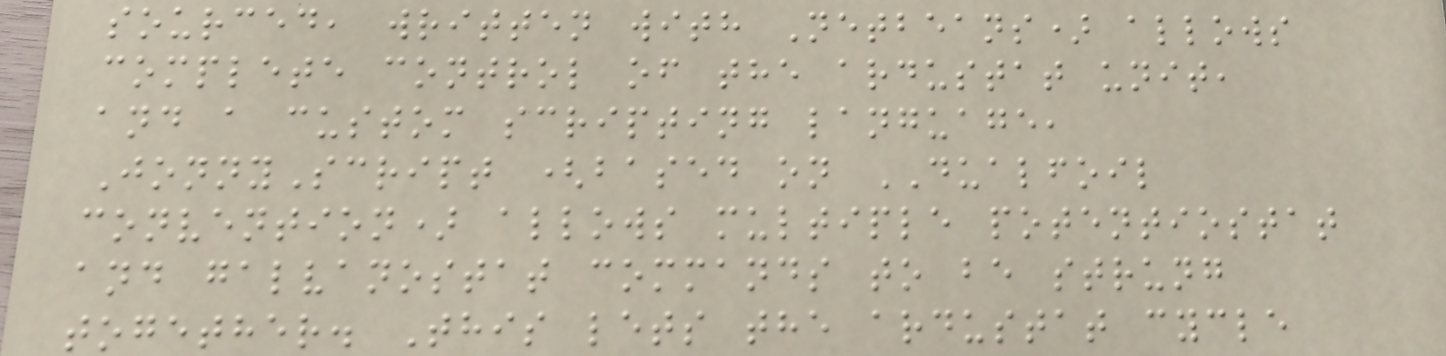sourced, written with Netbeans) allows
complete control of the ardustat unit,
and a custom scripting language,
JonnyScript (based on DUALFOIL
convention) allows multiple potentiostat
and galvanostat commands to be strung
together. This lets the ardustat cycle
